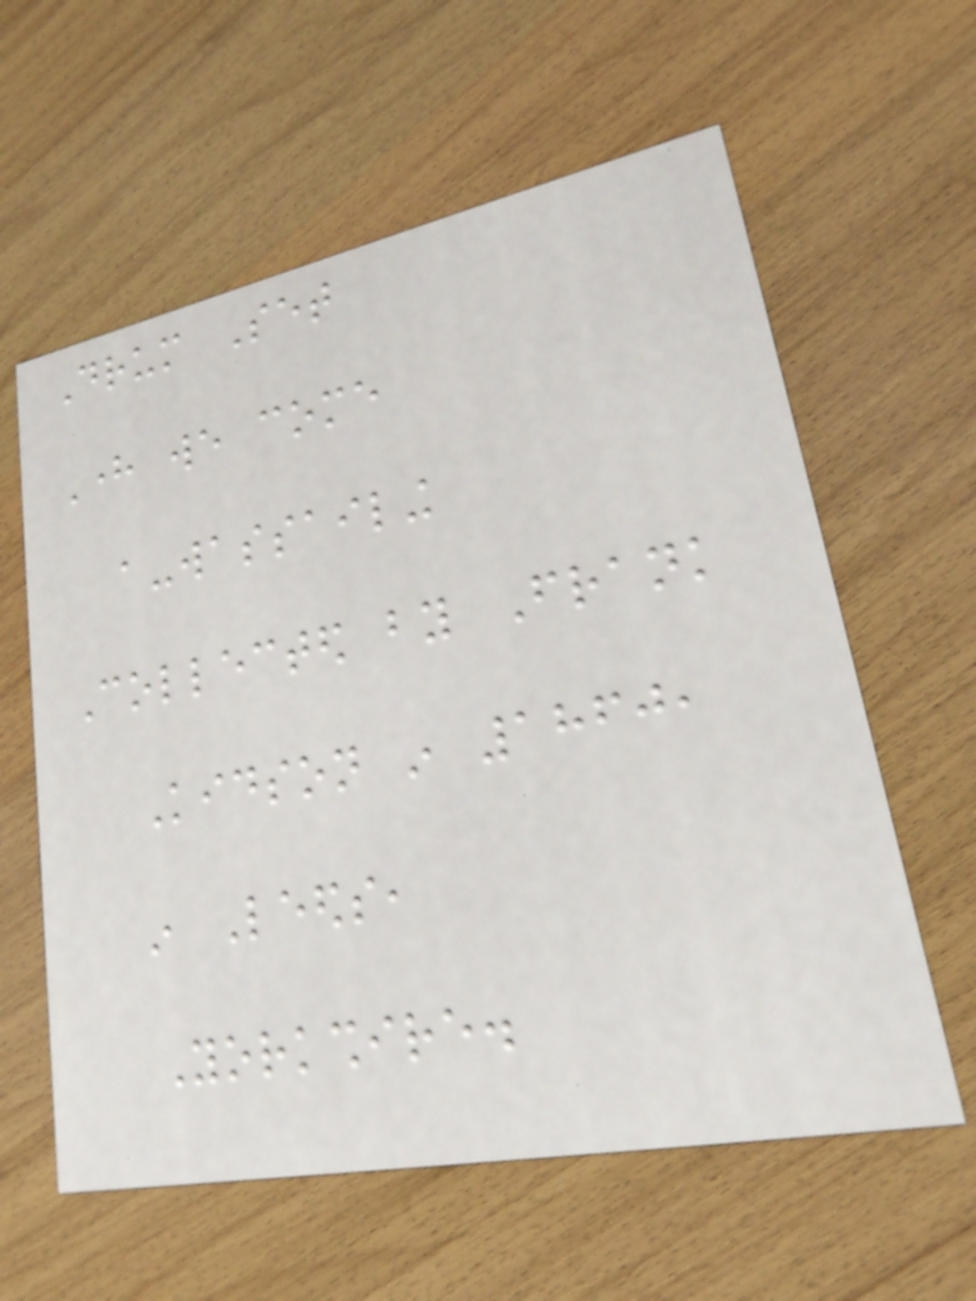Drum Set
Here we come
a-wassailing
Collected by Frank
Kidson in 1860,
in Leeds,
Yorkshire.
